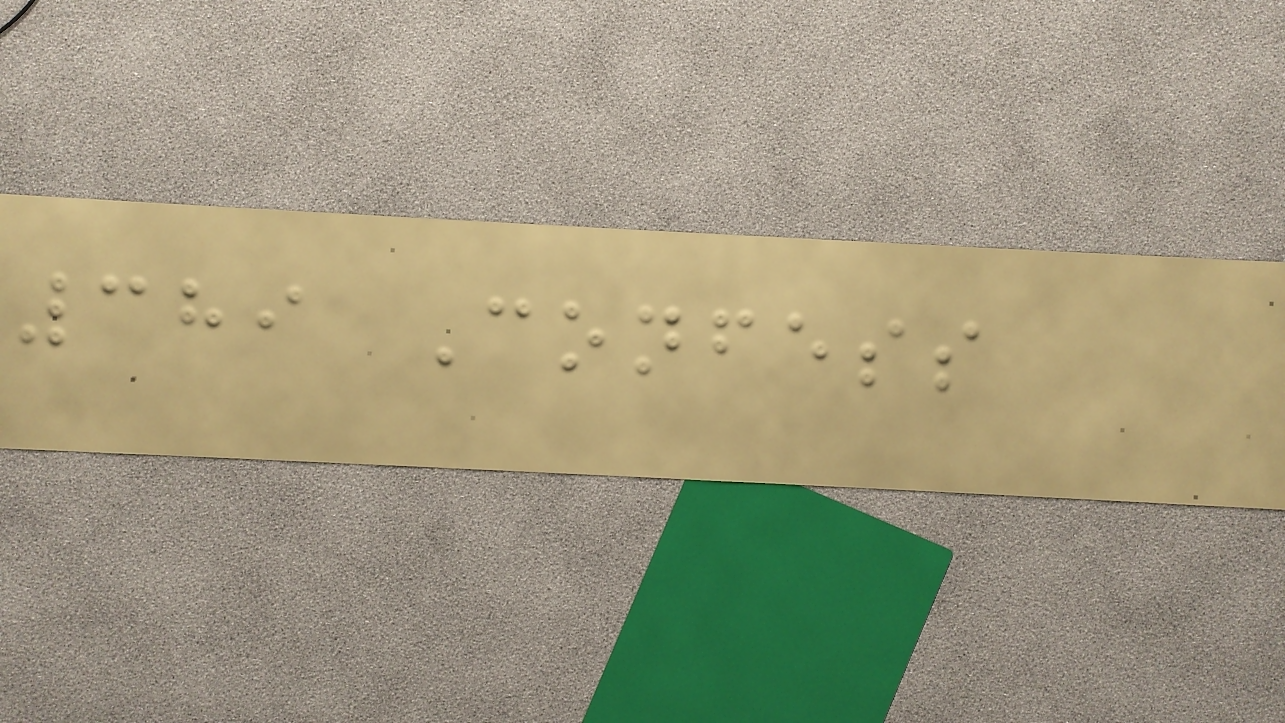389 Confess
